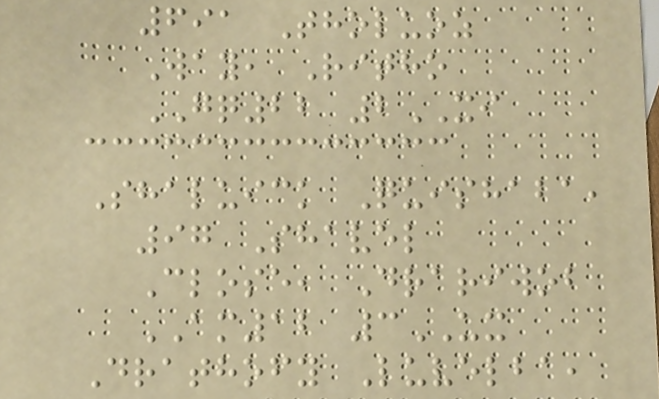691 Tholuoz
Way, Ritho
GQ22 2XI
Shaluick Quishaba,
97 Shavel
Close, Drariwob
AM12 3UX
Drathofy Luvelba,
